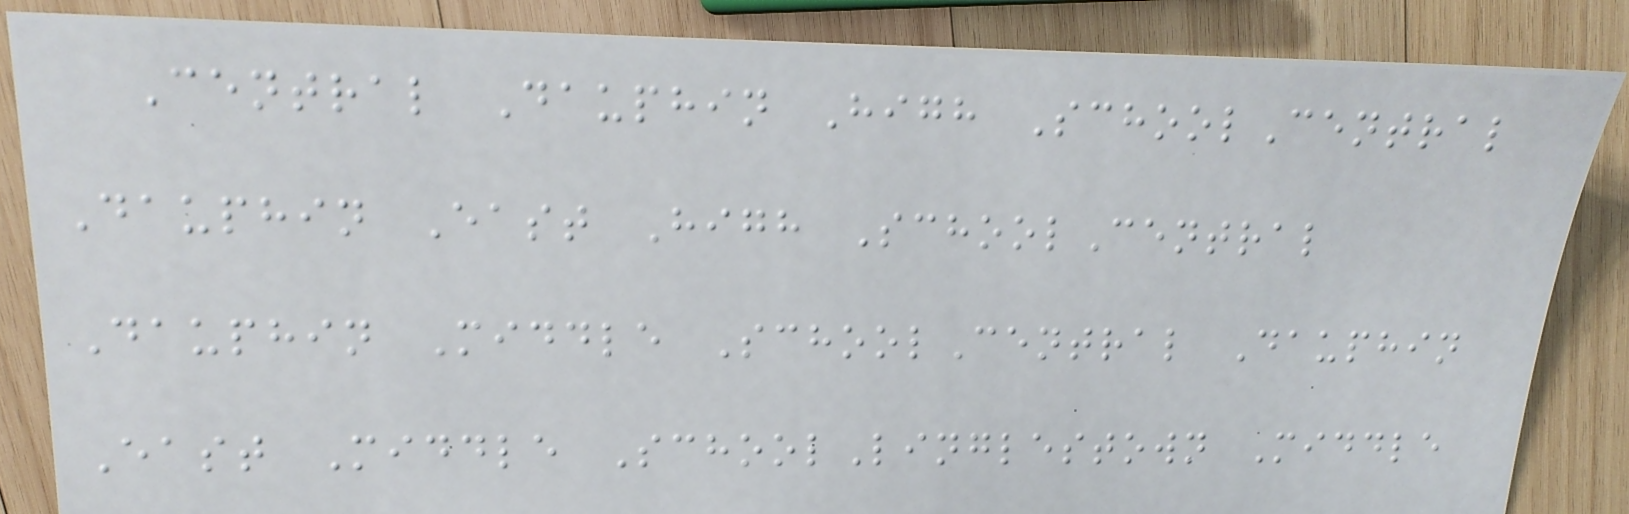Central Dauphin High SchoolCentral
Dauphin East High SchoolCentral
Dauphin Middle SchoolCentral Dauphin
East Middle SchoolLinglestown Middle
